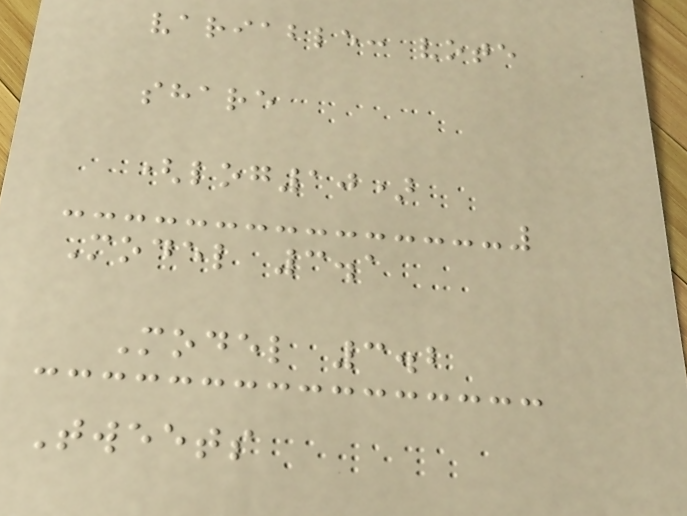variable: vote
share
(log10)
Model 3.1
Model 3.2
Tweets
